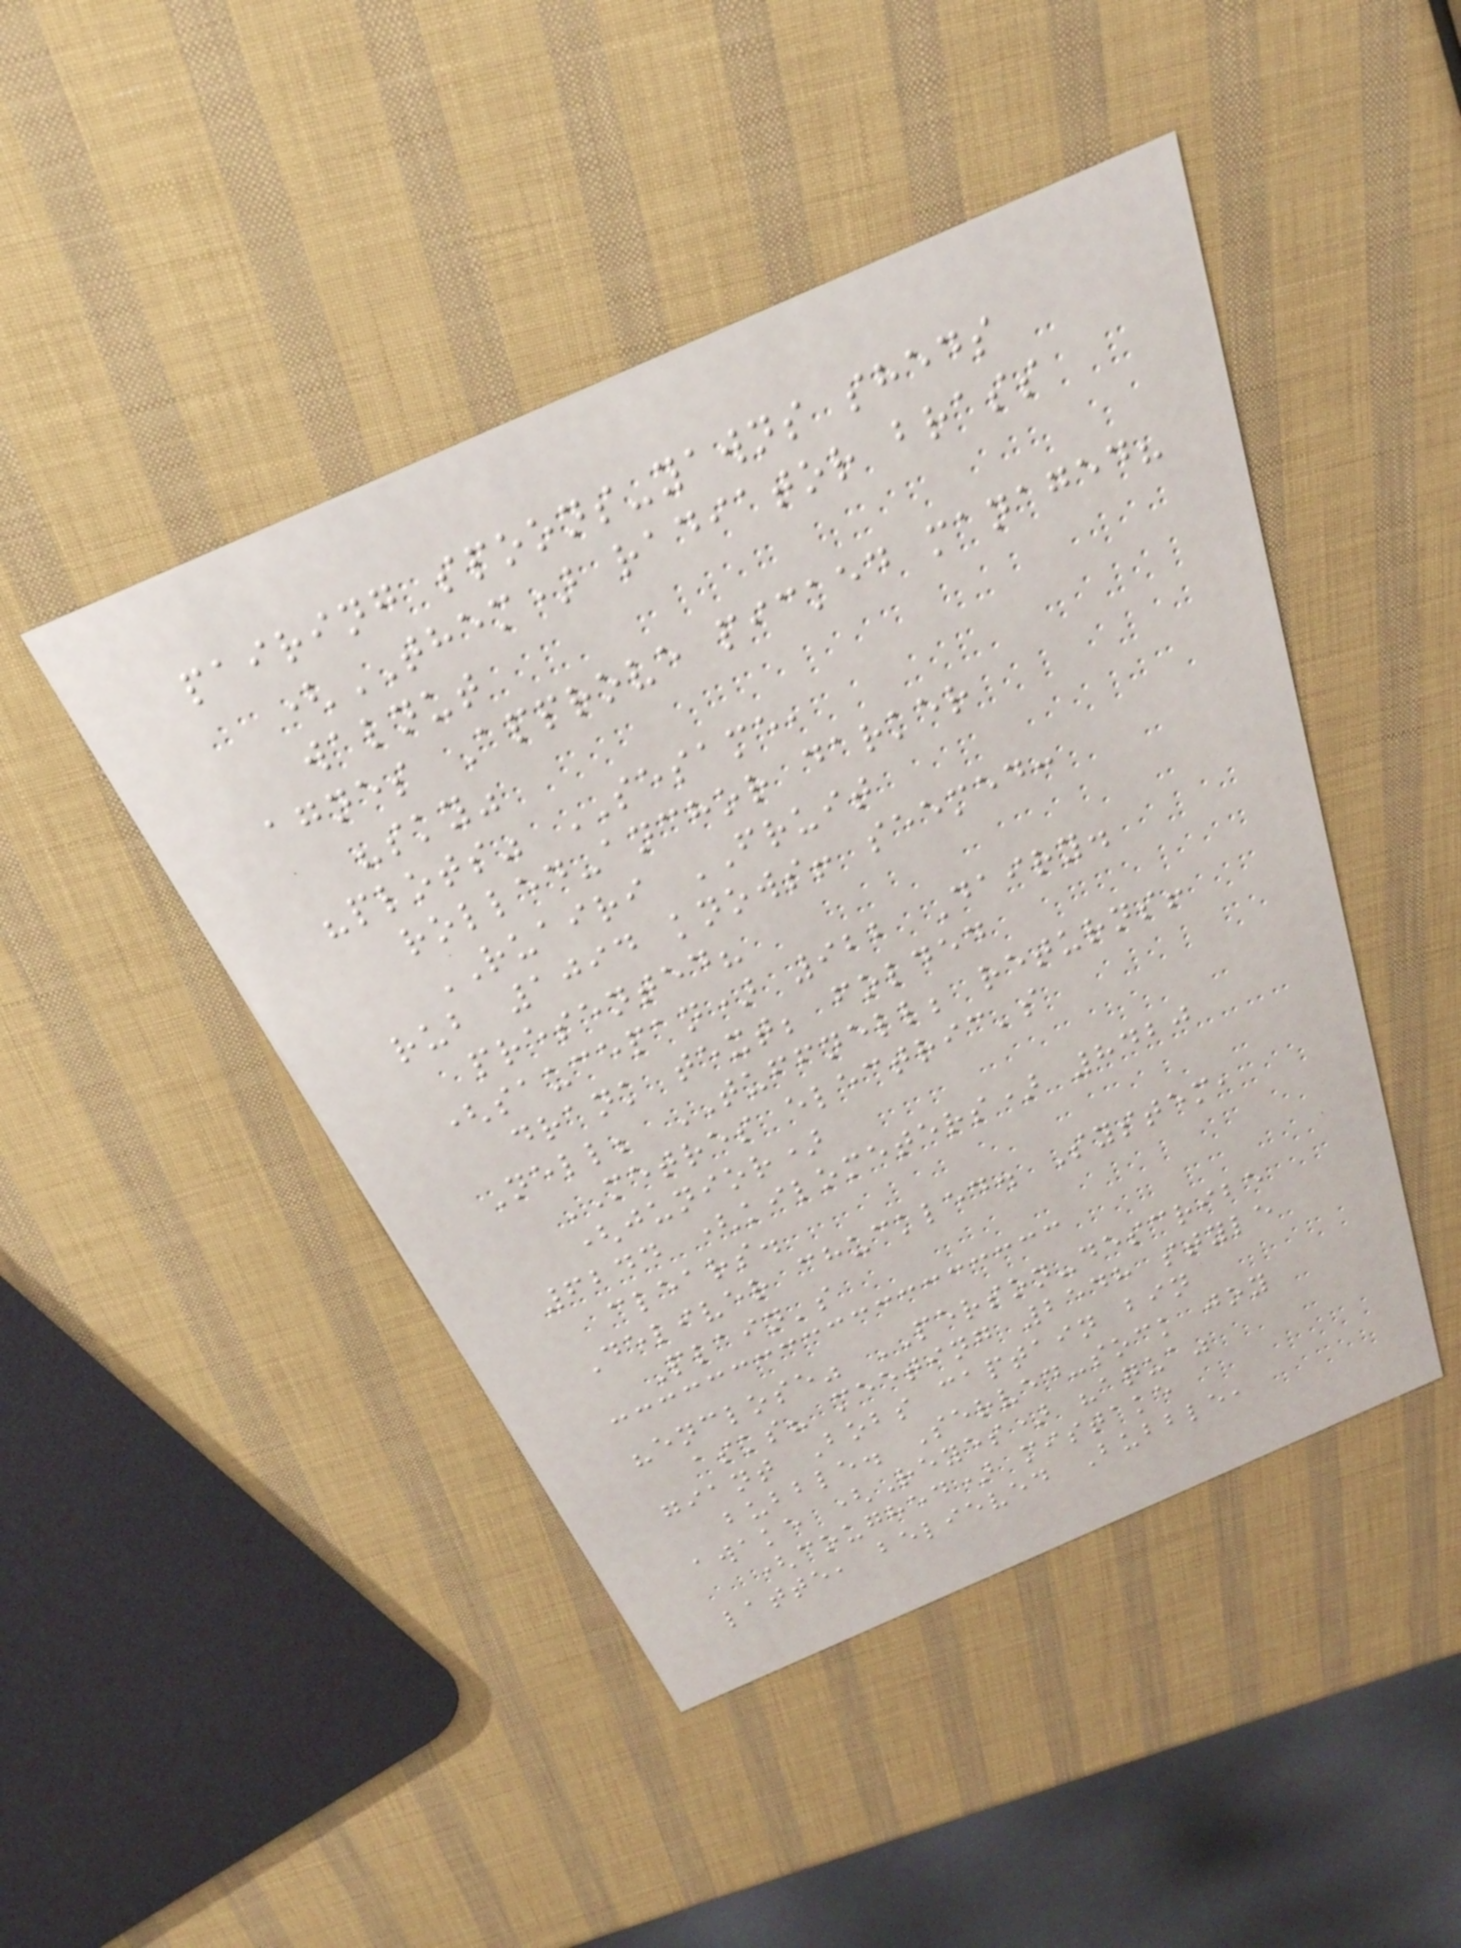pairing spoons-yawns sheds
(THEM) radiator brass
walnut
agnes Approve picked managed?
"sky"
"plots" SESAME,
rolled-anchor darker
RUAIRI FRUIT
rub 1094 knows! seemed:
presented?
(saucepan) 922 Dairy.
drank text; folded
Nell; TUFFNELL; returns!
METRES electric's
(junior)
6244 (kilometers) 8420
clears.
Deliver chuckled. System,
Plain's
"enclose" PERSON-describe
asks? meeting 2548 style
giant Bobs captain bin
bubble. Served-sock joy
awake (Reyes) "aqua"
(coughed) mistake
latte, believed Bubble,
